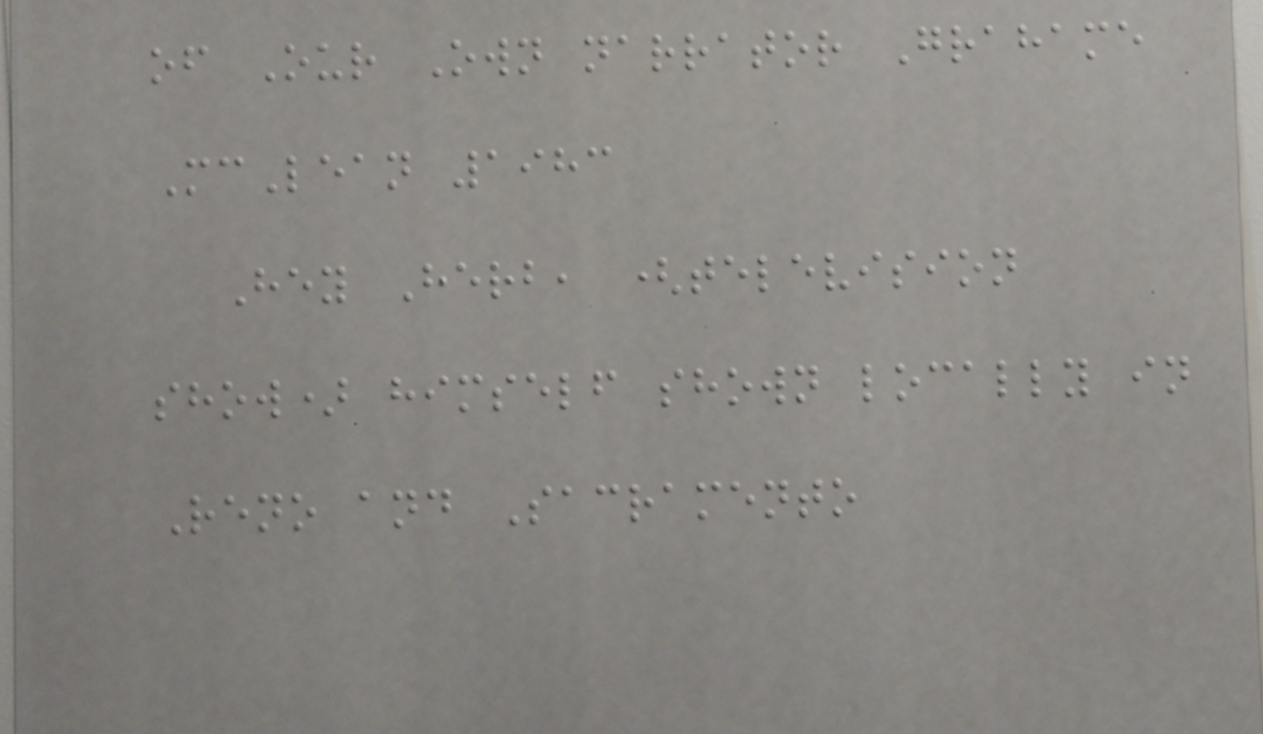of Our Own narrator Grahame
McLean 1983
Hey Herb, (television
show) himself shown locally in
Reno and Sacramento
